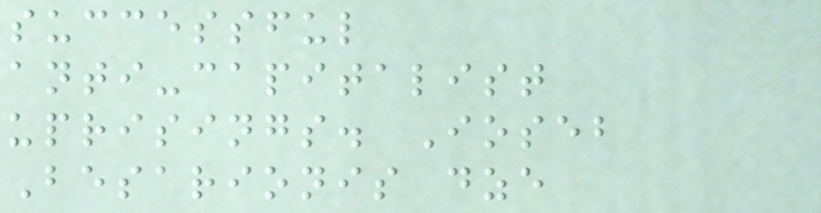successful
anti-capitalist
uprisings. Ioseb
Besarionis dze
